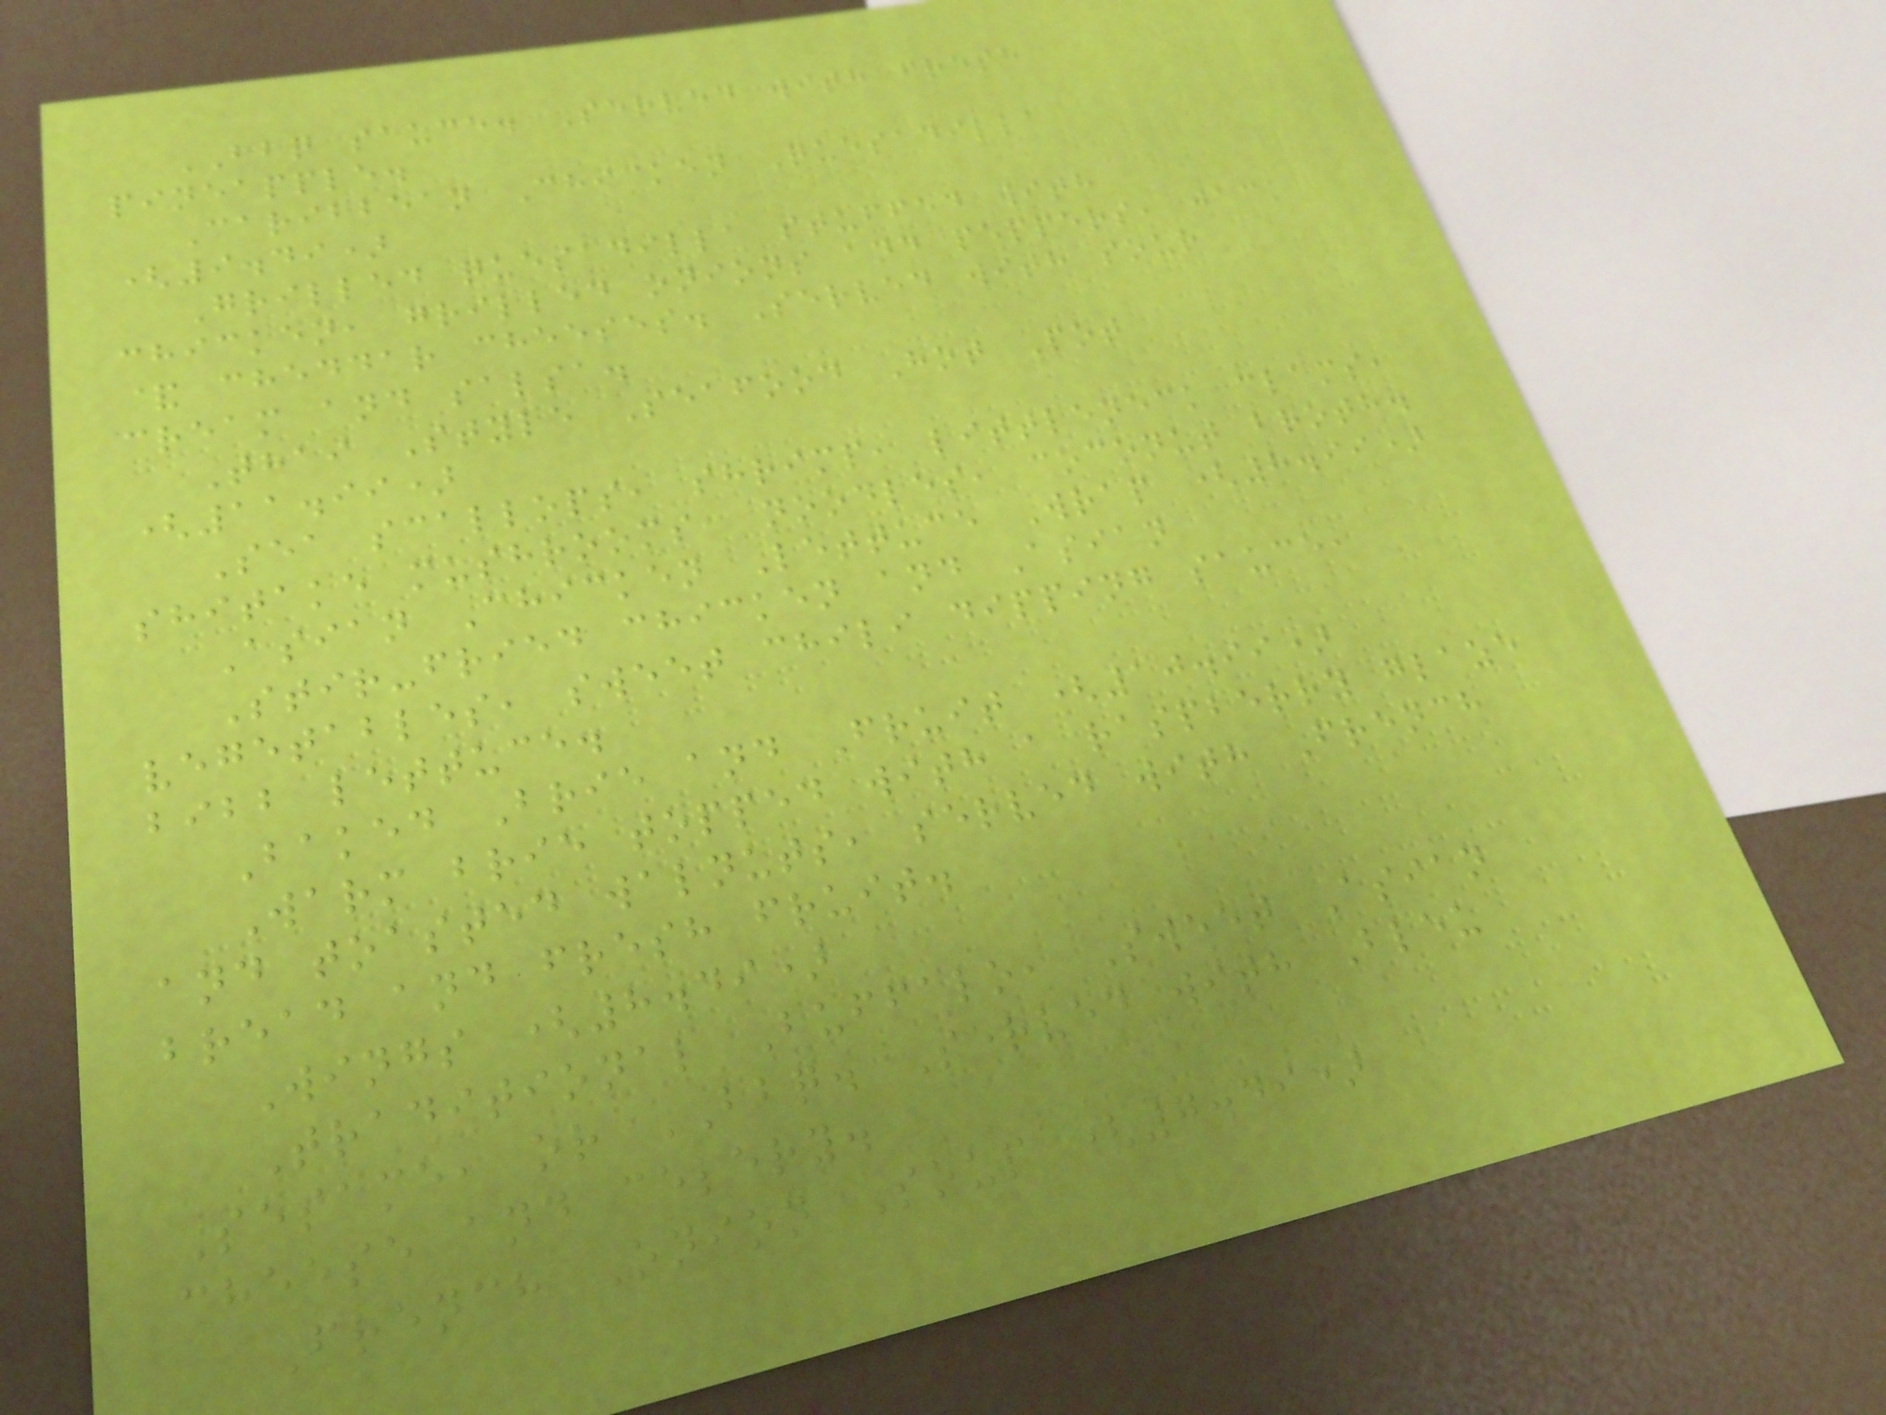BBQ sauce. Served with fresh
pineapple.
Caribbean Chicken Quesadilla
(9.49)
Grilled quesadilla stuffed with
chicken, grilled onions and peppers, jack
& cheddar cheeses. Served with sour
cream and salsa.
Thai Style Seafood Hot Pot
(11.99)
Sea scallops, shrimp, littleneck clams,
shitake mushrooms, noodles, coconut broth.
Asian Chicken Lettuce Wrap (8.99)
Stir-fried chicken and Asian
vegetables, sweet chili dipping sauce,
bibb lettuce.
Baked Brie and Fruit (10.99)
Warm brie topped with a raspberry glaze
and toasted walnuts, served with French
bread and fresh fruit.
Wings (8.49)
Traditional Buffalo, Sweet Asian
Sesame, or BBQ. Served with Bleu
cheese and celery.
French Onion Soup (7.49)
